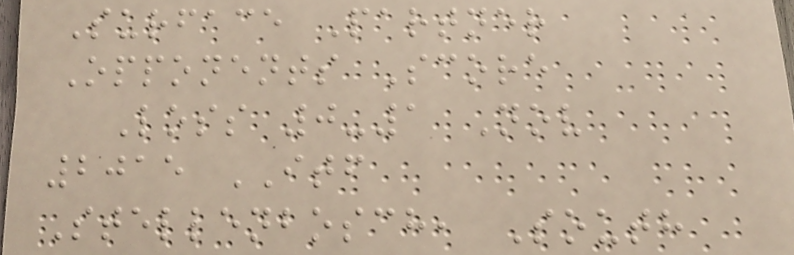Surface Partner
Opponents Score
Loss 0-1 Nov
2015 ITF
Stellenbosch, South
